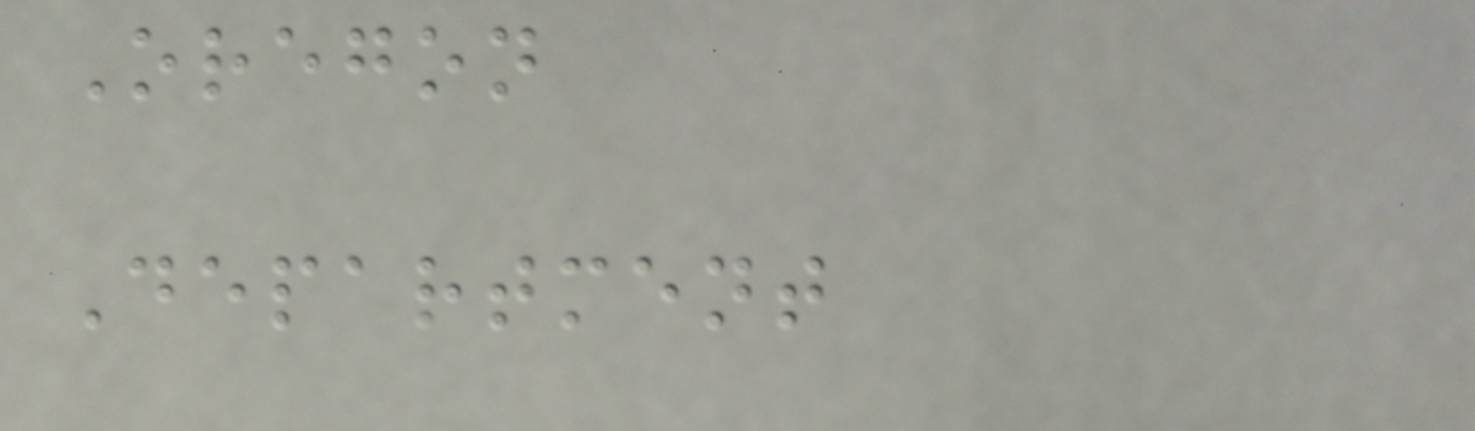Oregon
Department
